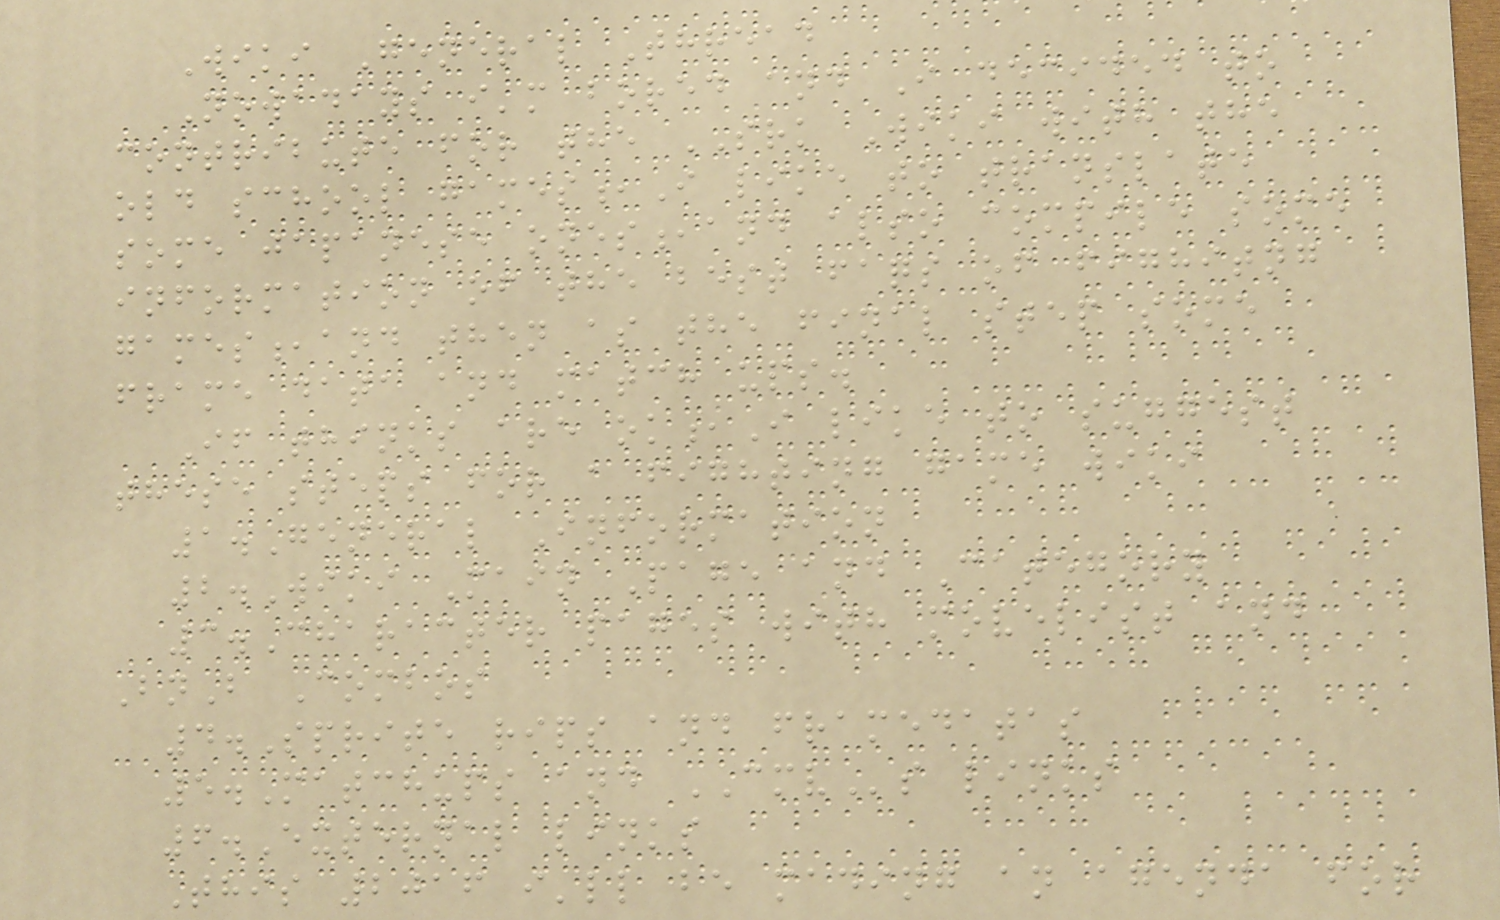Wiki General Thread
Nowadays i'm bored and I decided to
contribute for the SRK Wiki with the
old school games,I like to translate
some japanese ones,and also compile some
information of the best faqs of fighitng
games,and then as the final step some
frame data and match ups.
If thinks are ok,I like to suggest
these steps for a fighting game wiki
1.General Information
2.Wiki Main Page and Category
3.Character pages with movelist and
BnB Combos
4.Sprite rips and framedatas
5.Matchups and CMVs links
6.External links
This 2016 i'll be mading an agenda for
